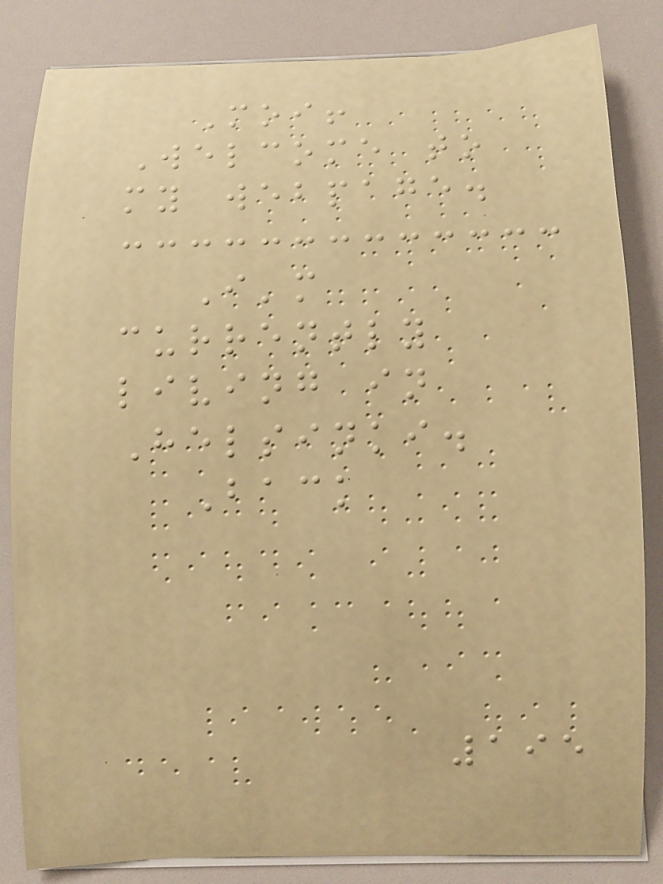Moi!
Welcome to
my webpage.
I'm
currently
living in
Helsinki.
Back
195
